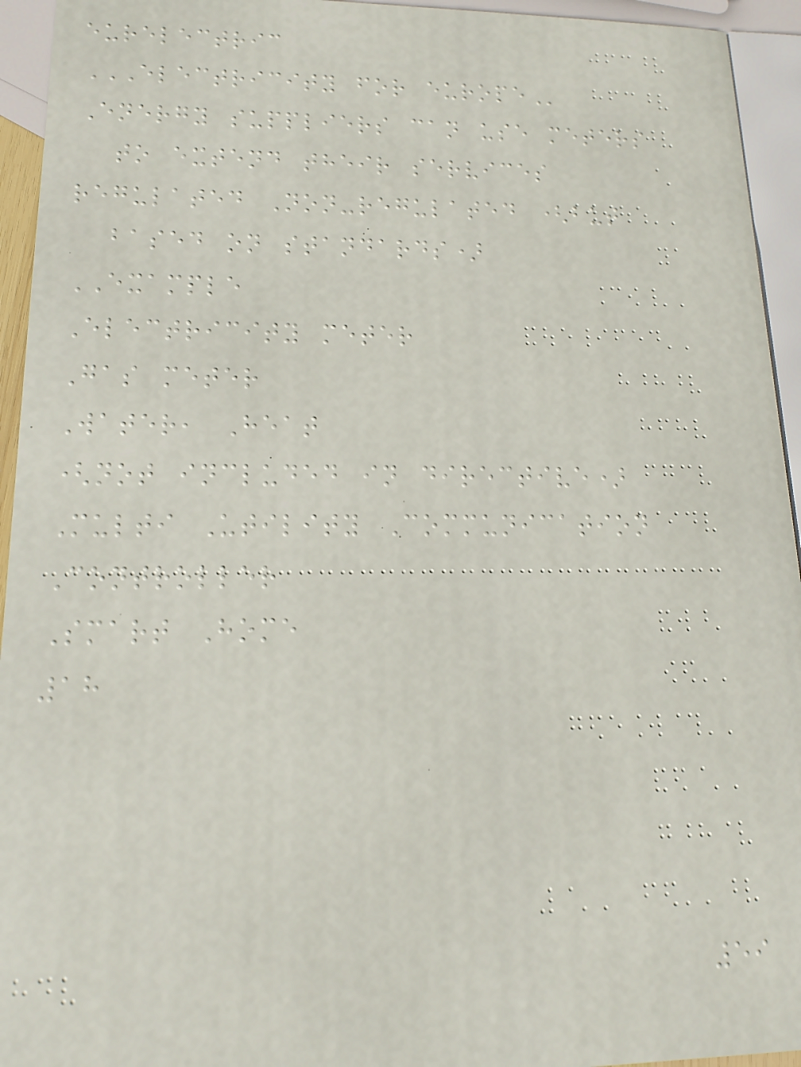eurelectric
ELECTRICITY FOR EUROPE
Energy suppliers can use meters
to extend their services
regulated Non-regulated (but
based on standards)
EXAMPLE
Electricity meter
Gas meter
Water, Heat
(not included in directive)
Multi Utility Communication
Controller
Smart Home
18
59
